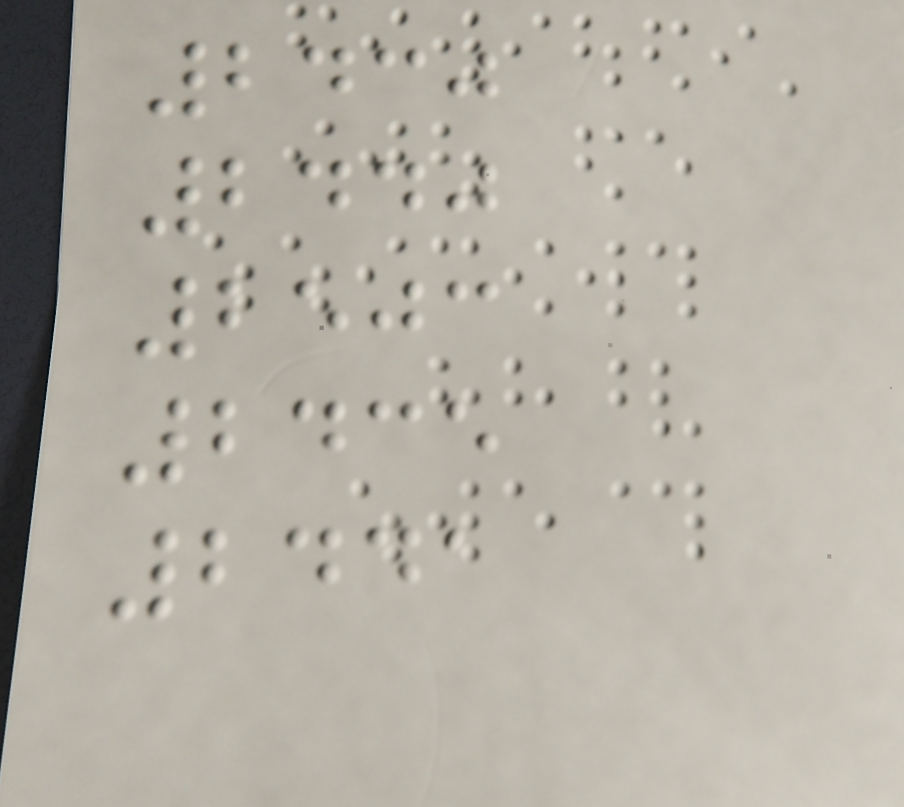2430
2440
2503
2435
2441
